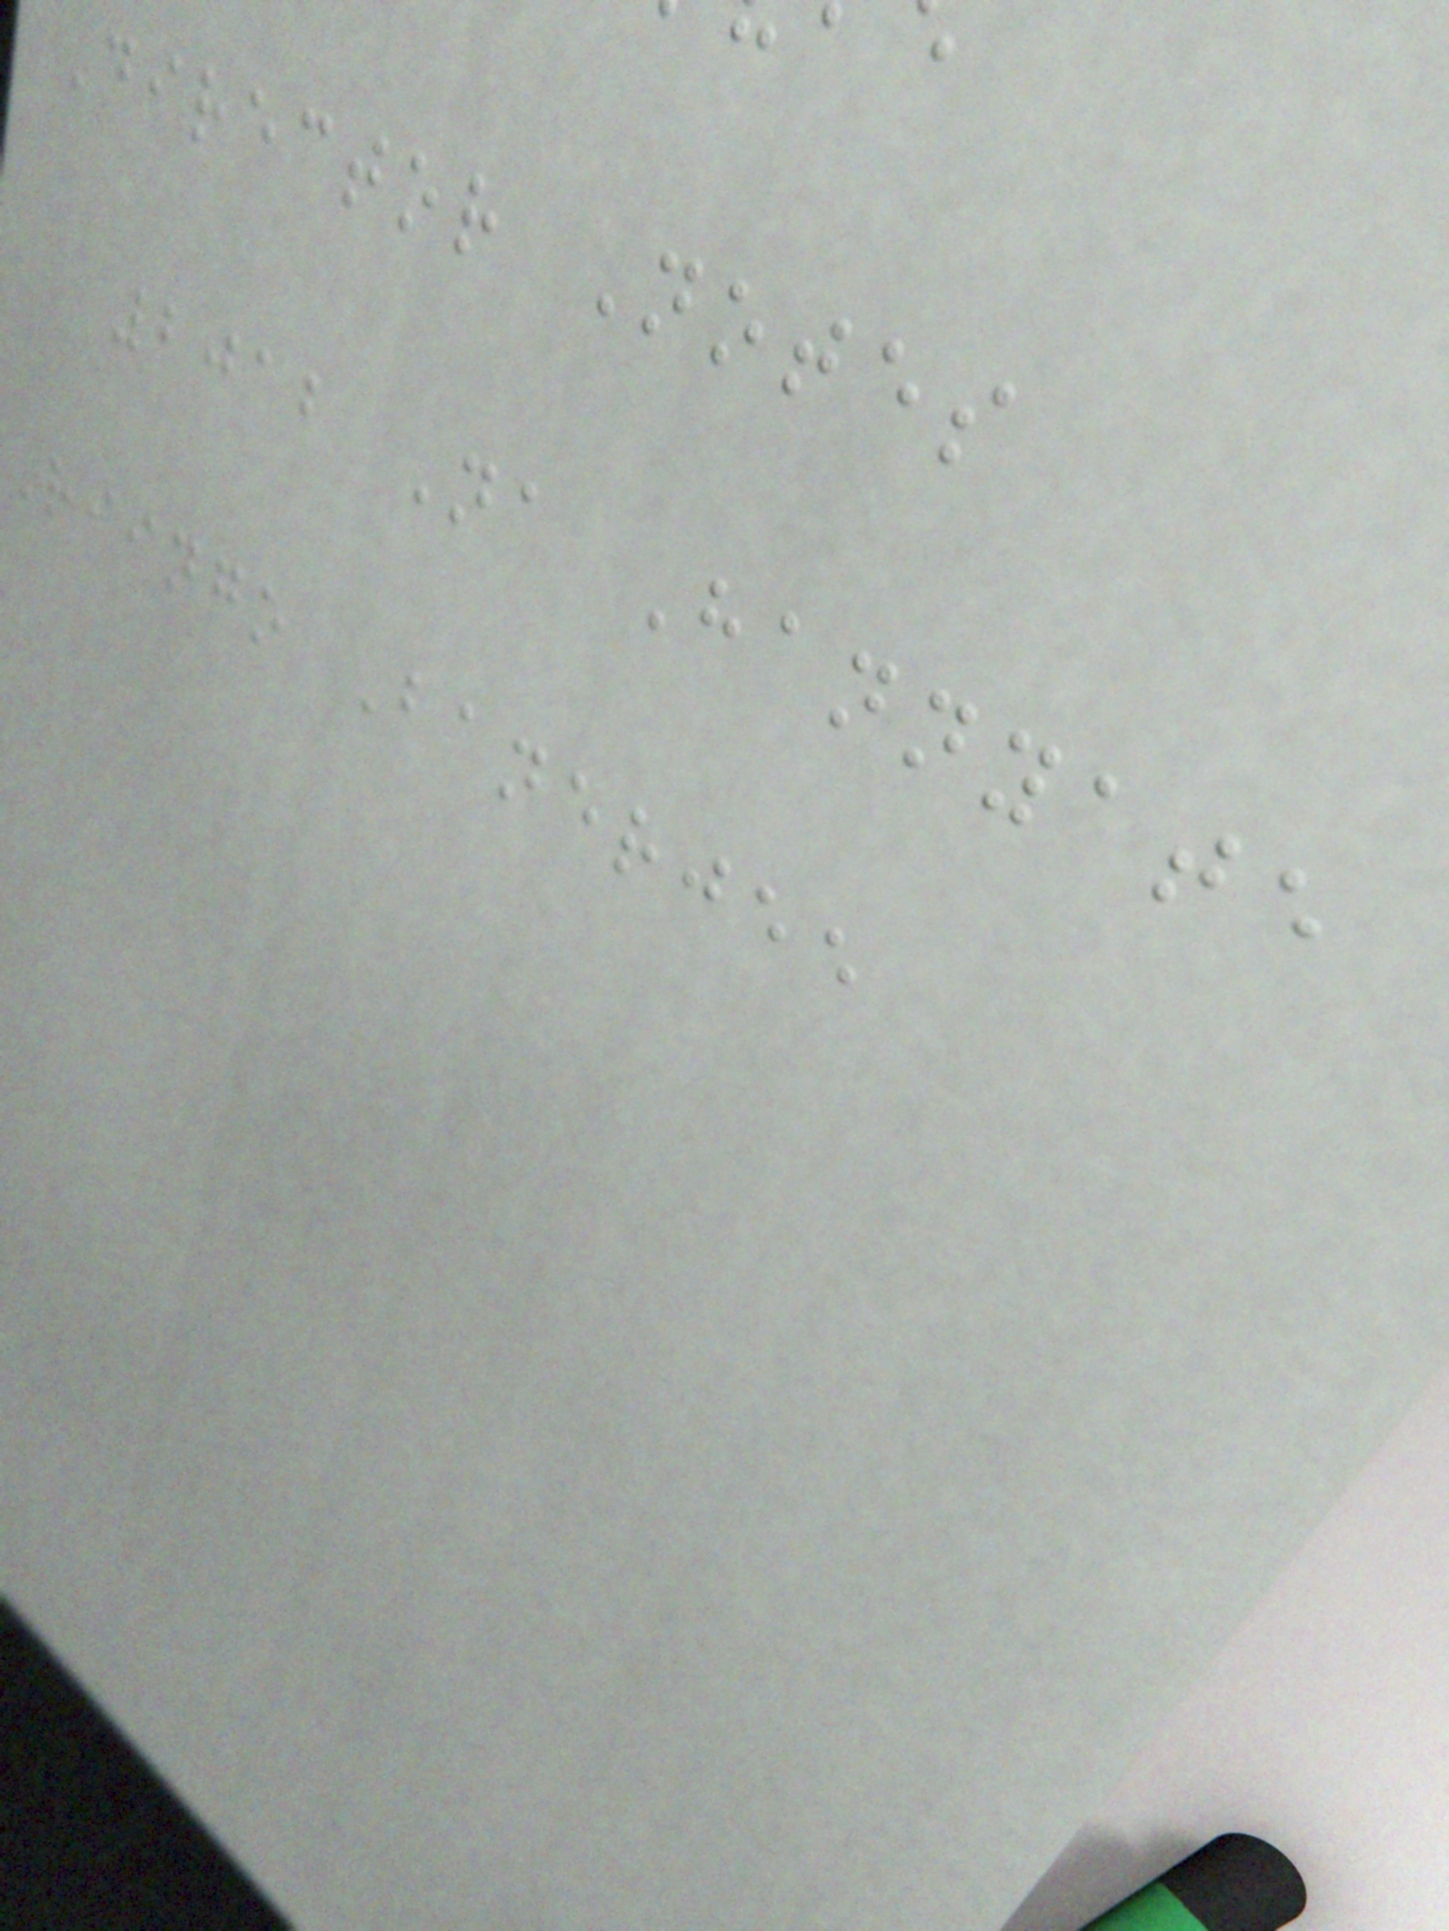Director Notes
2012 Na Hannyate
Riingo Banerjee
